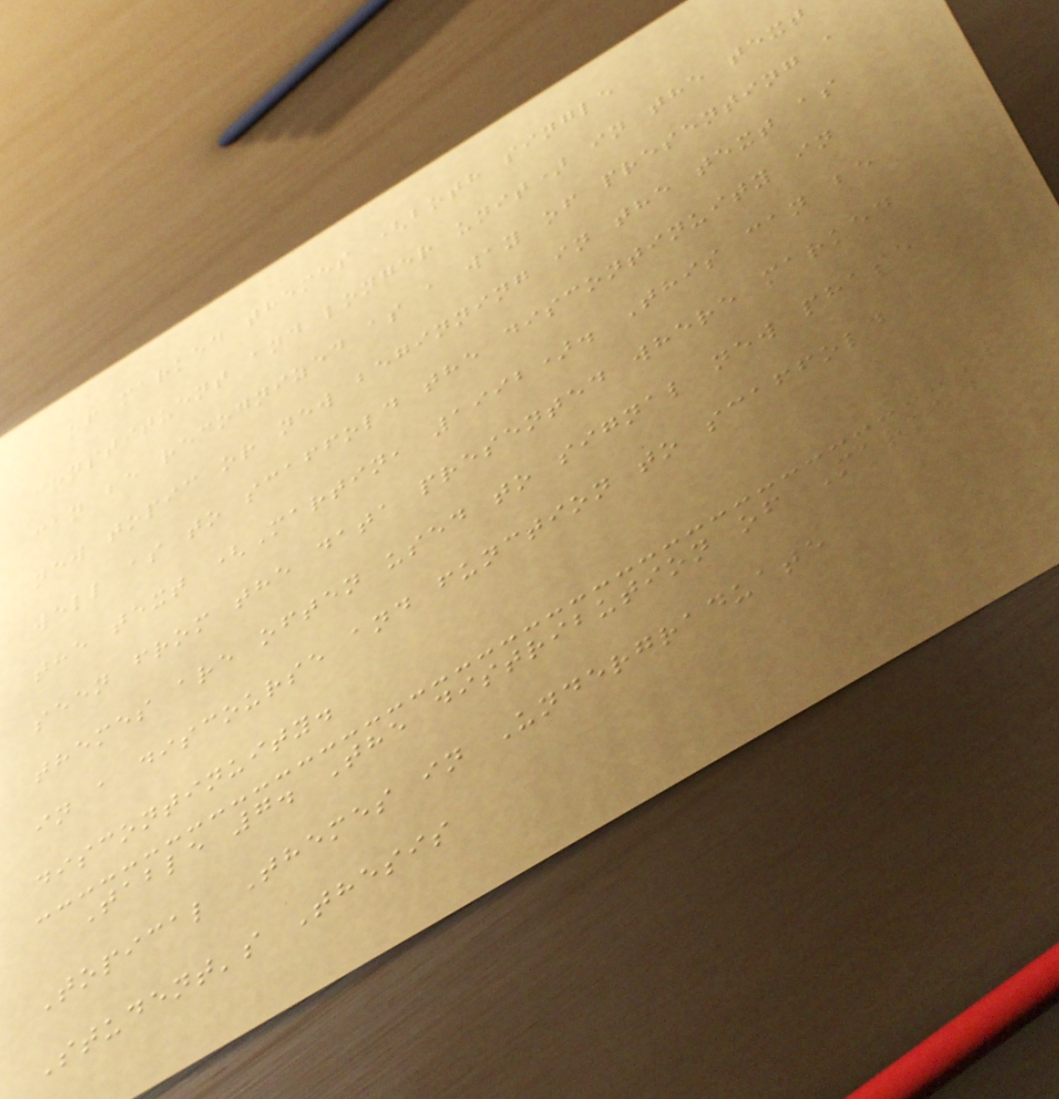of marked themes (both single
constituent and longer unit) in the text
can be recognized as a way of presenting a
new topic or new beginning in the text as
well as to scaffold the discontinuity in
the text (Martin, 1992). This can be
seen from the data presented where marked
themes are often used to signal new phase
in a discourse and function to scaffold
discontinuity.
Table 7. The distribution of Marked
Topical Themes in Undergraduate
Student's Thesis
